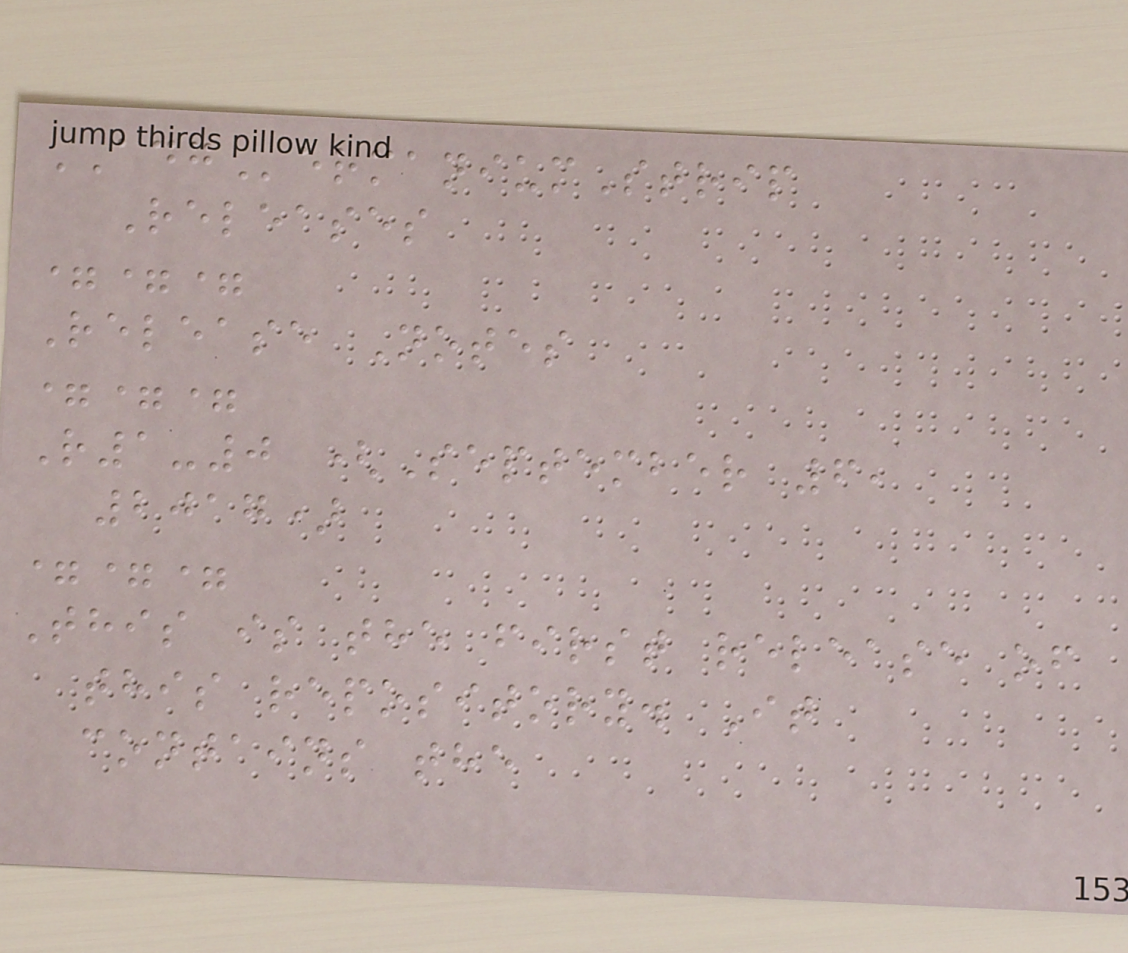ADGermaniumStrip
Releases
===
Release Notes
===
R1-0 (September 6,
2017)
===
This is the first release of
this repository. It
contains the
